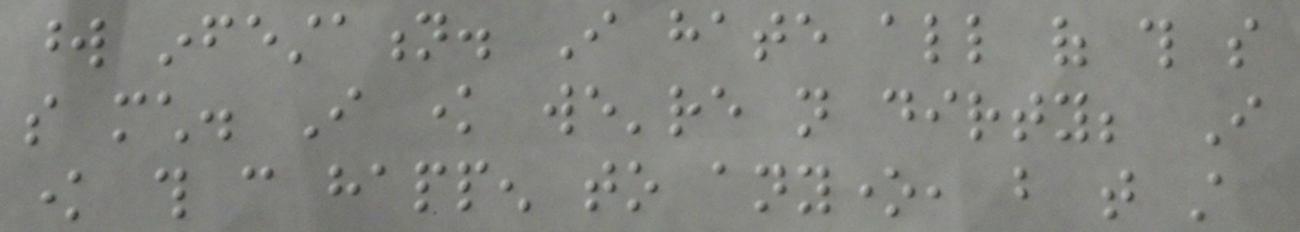word infestation. I hate all of this so
so much. I know we're not dirty; I
know this can happen to anyone, but that still
